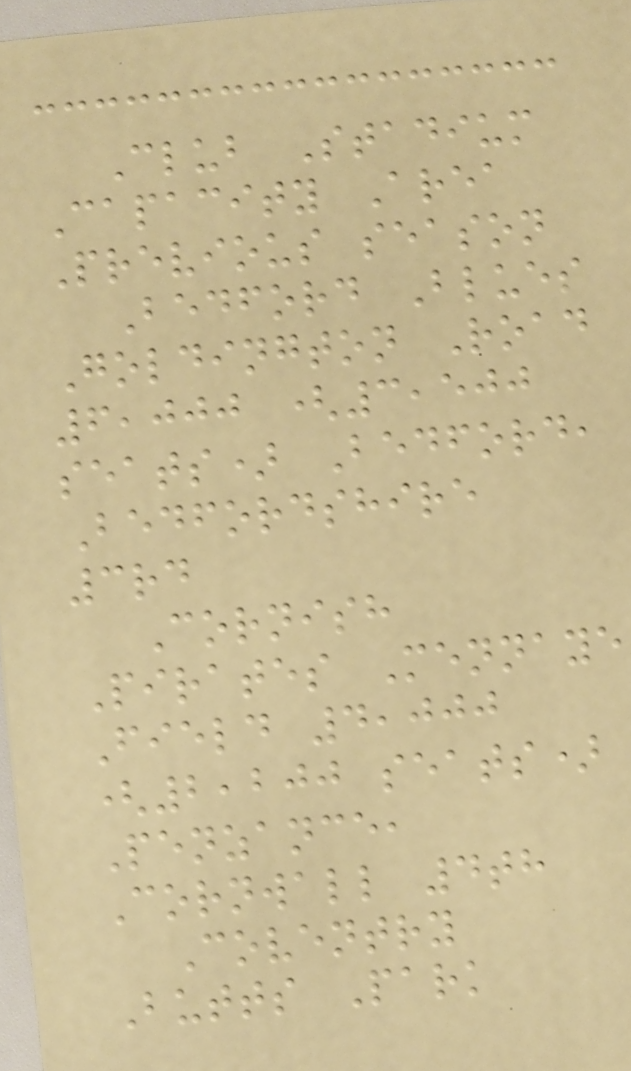Club Stadium
Capacity Area
Previous season
Bedford Blues
Goldington Road
6,000 (3,500
seats) Bedford,
Bedfordshire
3rd
Cornish
Pirates Mennaye
Field 4,000
(2,200 seats)
Penzance,
Cornwall 4th
Coventry
Butts Park
